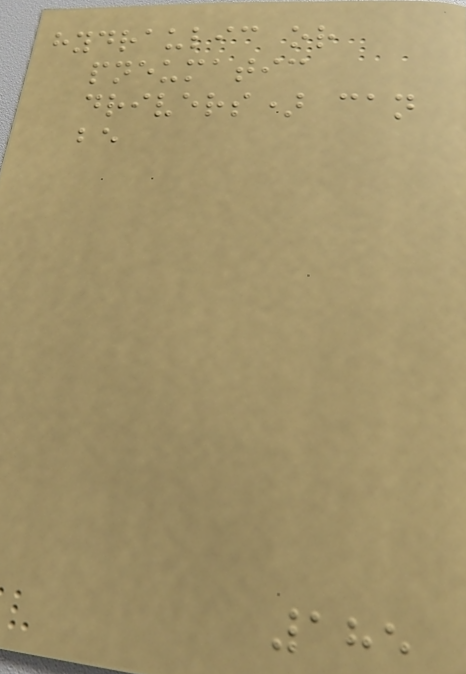hydraulic or
pneumatic
drivers) can
be
185
